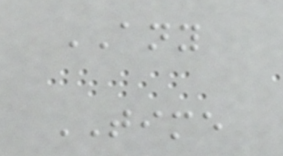ANY
TIME
